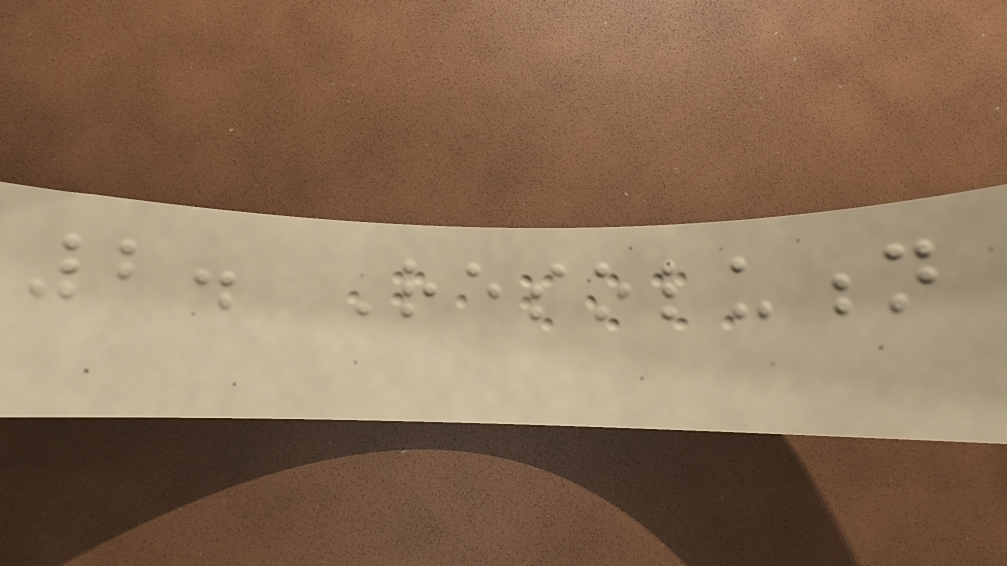2. Resolution
